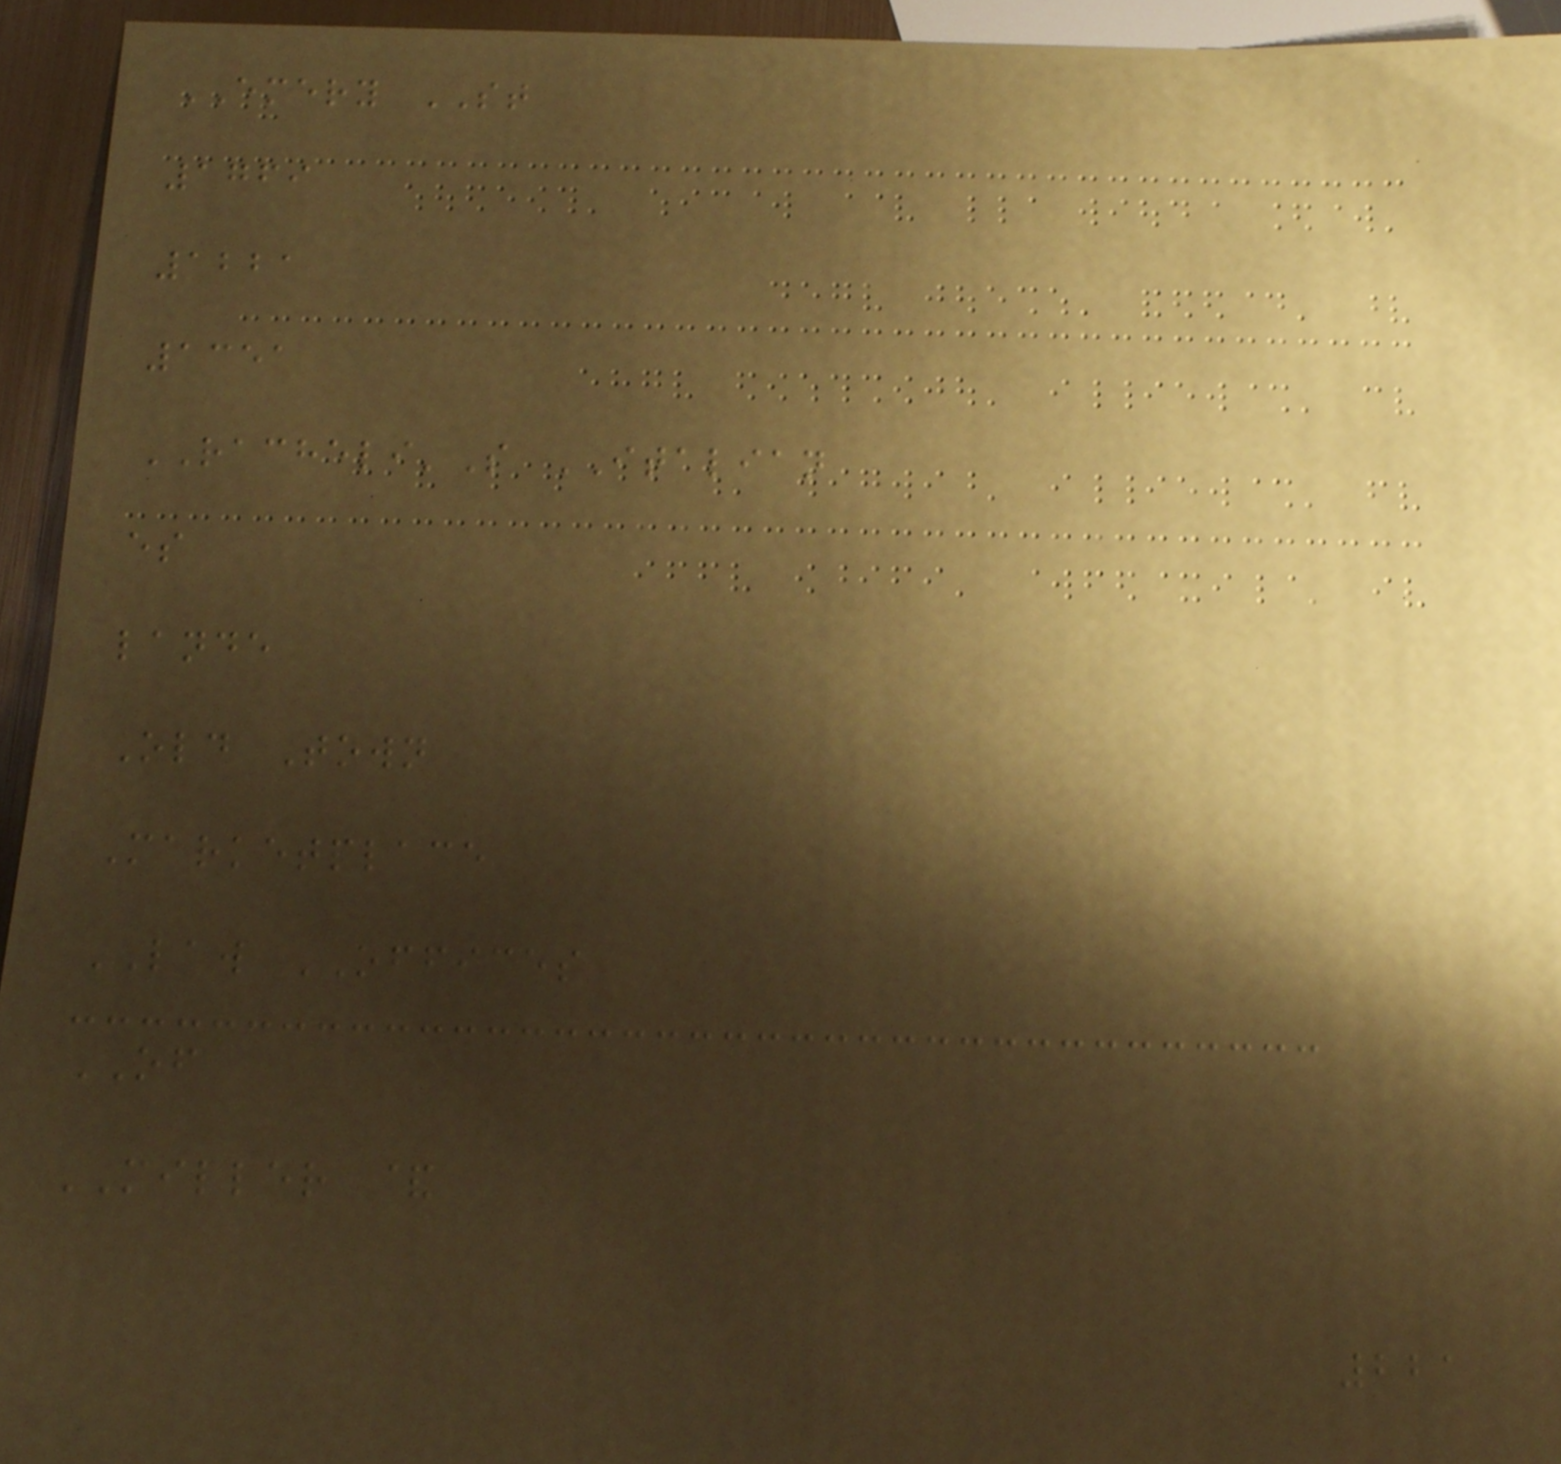EMERY ST
1769
1221
1351
RACHELI'S ITALIAN
es
lande
Old Town
Marketplace
LAW OFFICES
OF
MILLER &
221
